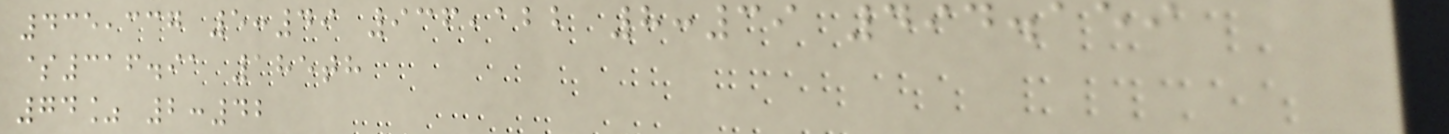435,337 5:49 936,122 8:39 494.159
$316.91 185th
74% 2:42
